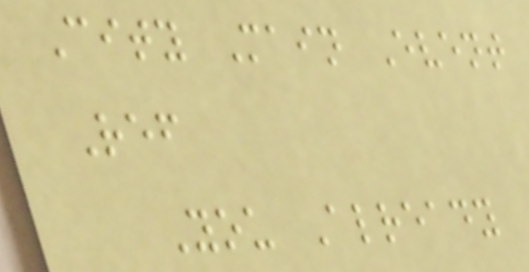City Main Event
Ref
You Already
